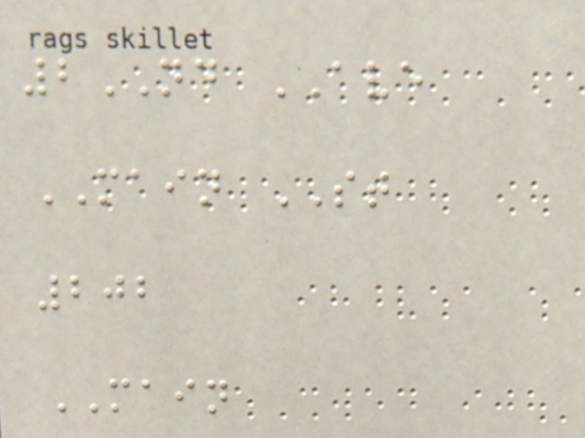2ND AVE
MAIN ST
202
MAIN
